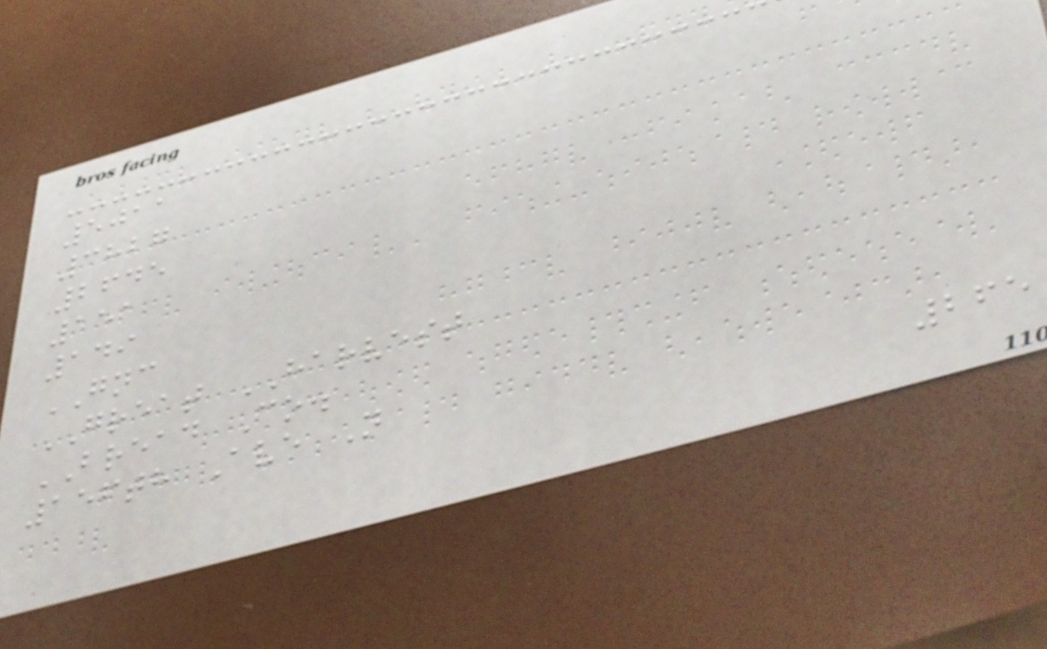5011
3827
2645
151
149
GNC
GREAT HARVEST
BREAD Co.
156th Ave N
265
